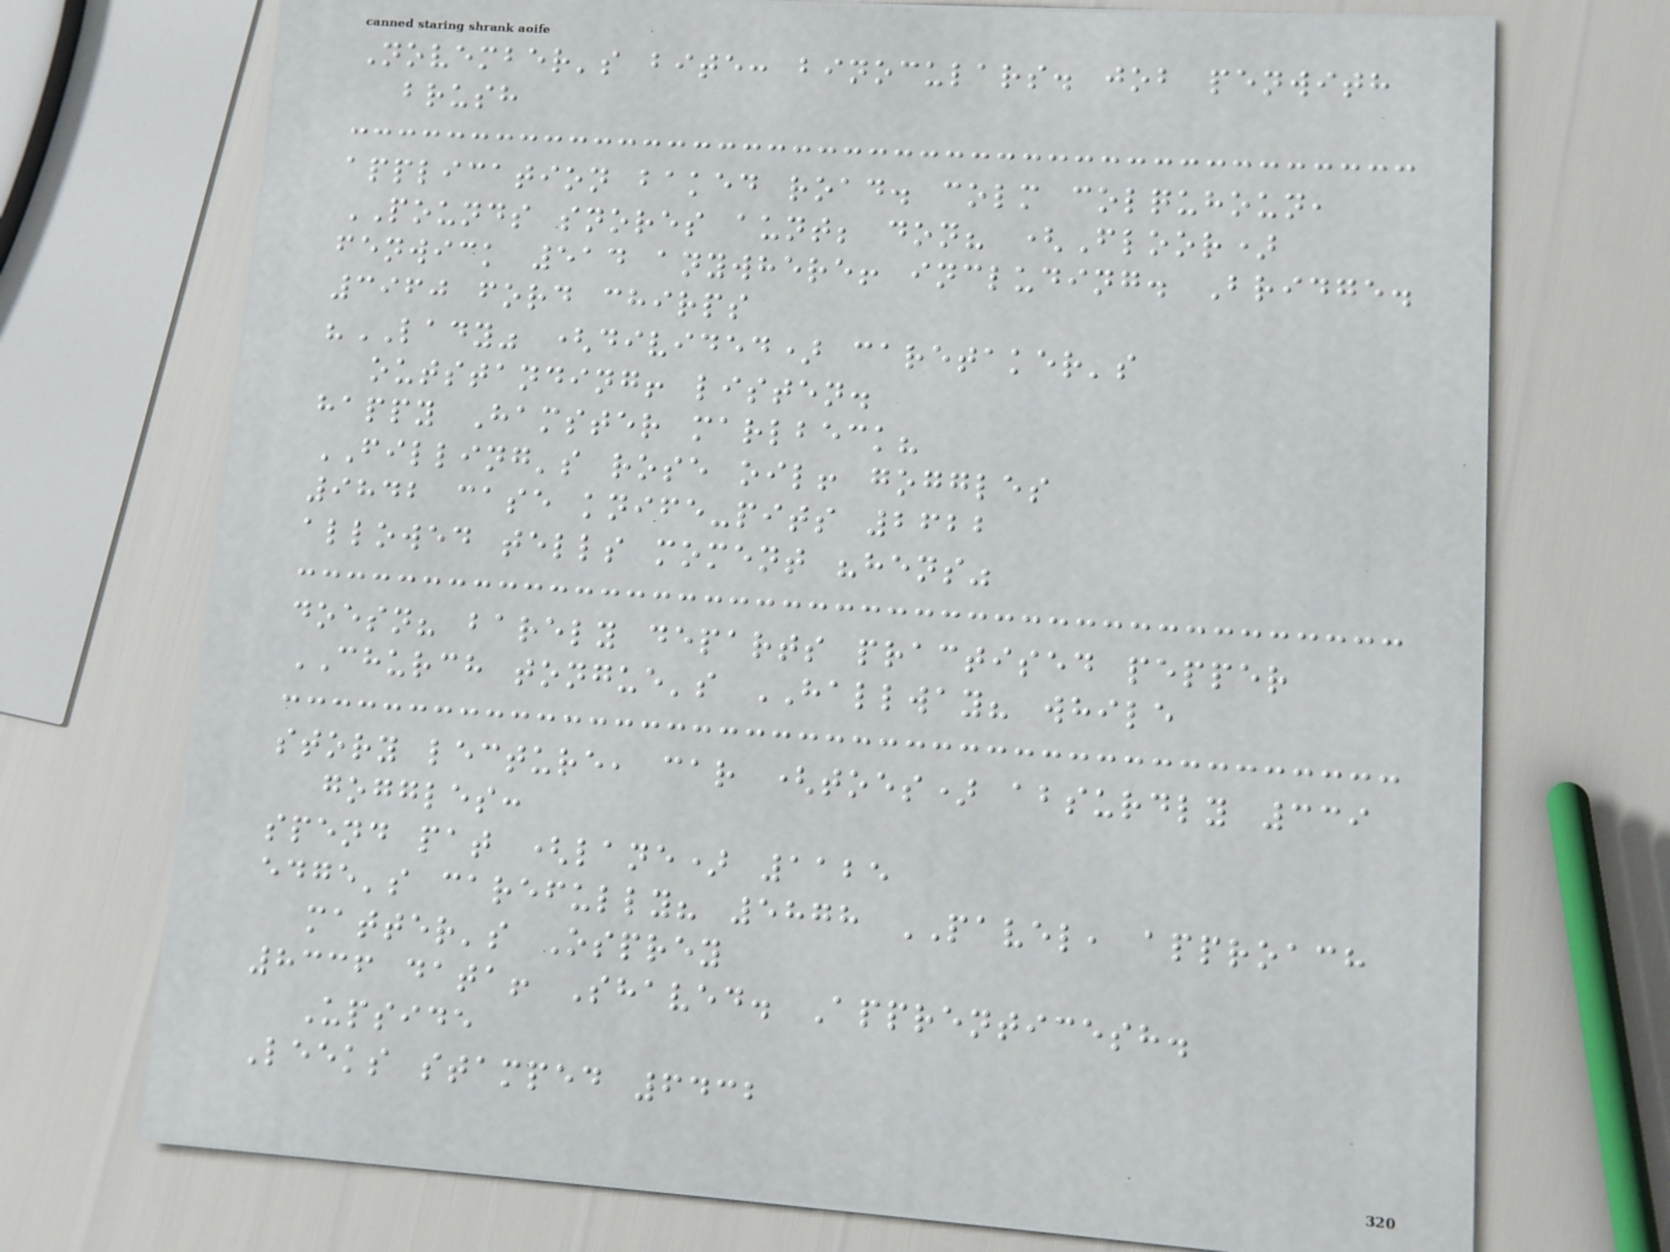November's bite: binoculars. job penwith
brush
application baked road. colm colquhoun,
POUNDS snores aunt; don? (Floor)
fenwick 514 anywhere! including. Bridge.
3960 ford chirps
"LADY" (divided) caretaker's
outstanding! listen.
happy Hamster marlbeck?
FILLING's rose oil! goggles
9842 case knife-pits 2622
allowed tells moment "hens"
doesn? barely departs practised pepper
CHURCH tongue's HALLWAY? while
story lecture, car (toes) absurdly 339
goggles:
spend pat (lane) 1125
edge's carefully? 5878 PAVEL, approach
matter's Osprey
8336 data! Shaved. Apprenticesh.
Upside
Leeks stamped 6432
